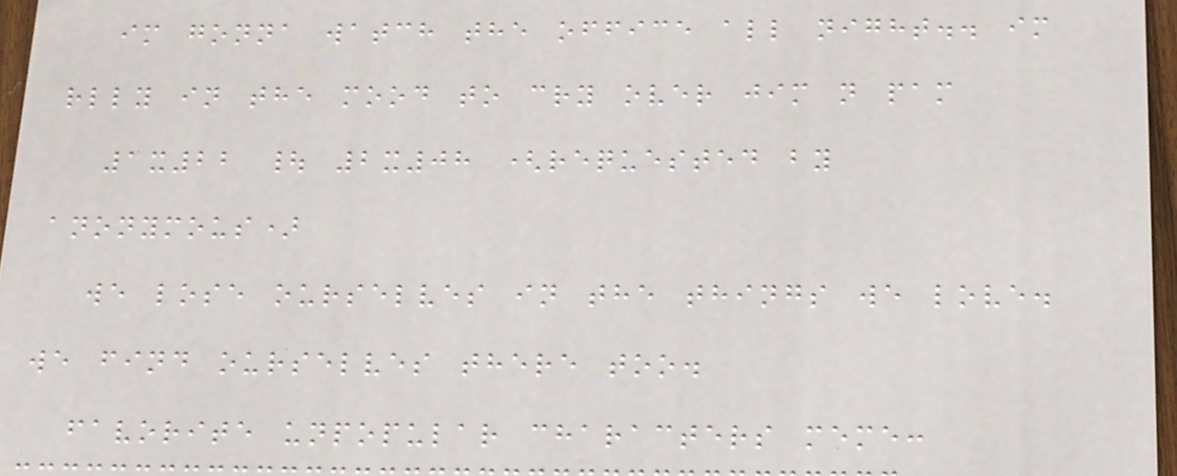im gonna watch the office all night.. im
rlly in the mood to cry over jim n pam
1x22 | 2x08 (requested by
anonymous)
we lose ourselves in the things we love.
we find ourselves there too.
favorite unpopular characters meme:
